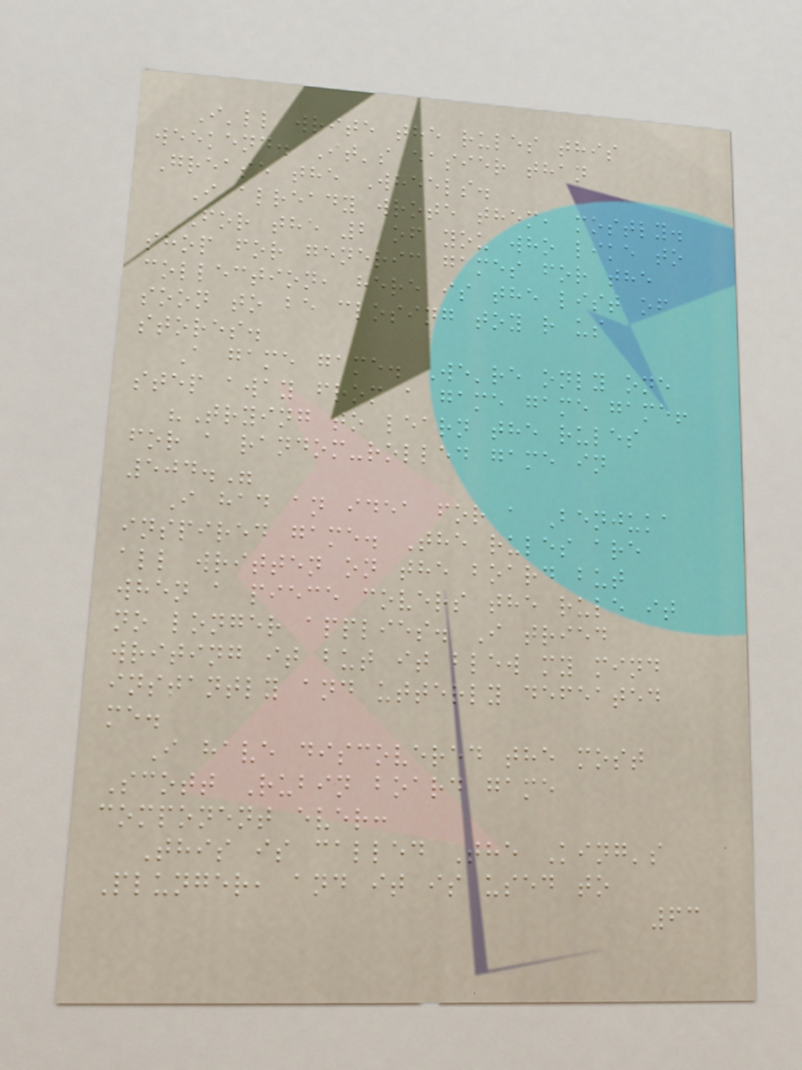I'll write the rules this
weekend. It's easier than
Grease the Wheels.
I already wrote them, mostly.
For the 2 of you who like to
shop for generic games for the
collection, here is the list of
soon to be closing toy r us
stores.
A game game. We're only one
step away from a game game game!
"Trying to learn the rules
for a random-rolled game in
504."
I had an idea for a Benjuka
inspired game. The rules are
all written on the board but
when a piece covers the rule it
no longer applies. I tried
writing it but it blew my mind
instantly and utterly defeated
me.
I have discovered the most
Scott Rubin board game
component ever:
This is called The King's
Plunger, and it is used to
63
